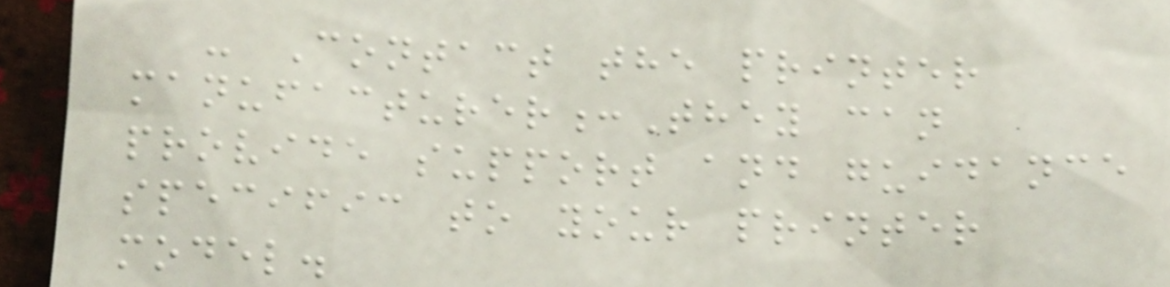- Contact the printer
manufacturer:They can
provide support and guidance
specific to your printer
model.
